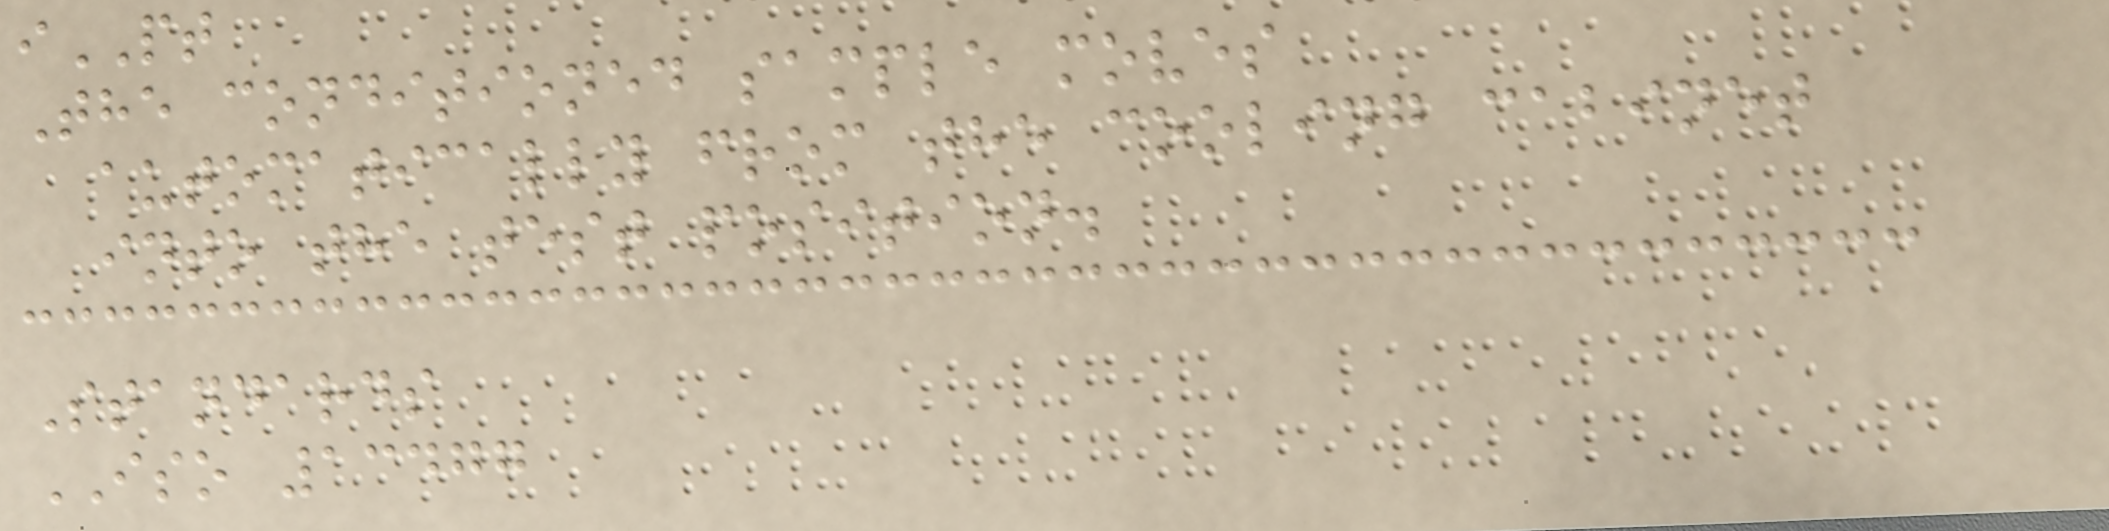iPT
The conditioned sample moves
automatically from the cooling cabinet
into the test position.
Standards
ISO 13477
